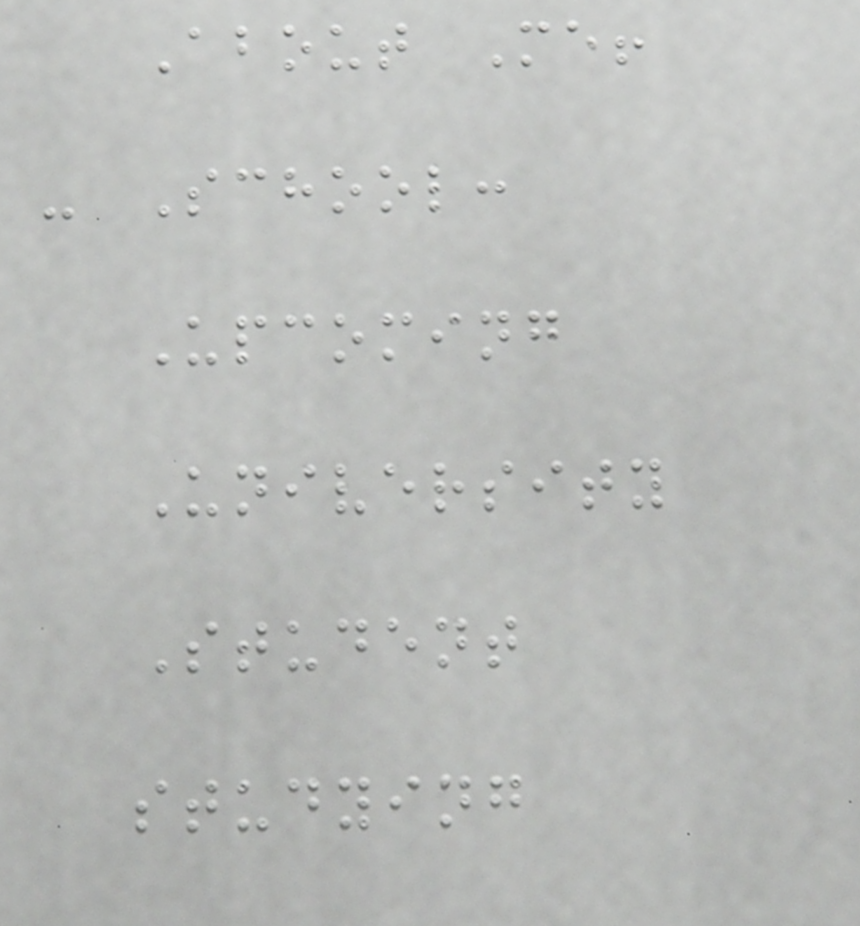About Me!
- School:
Upcoming
University
Student
studying
